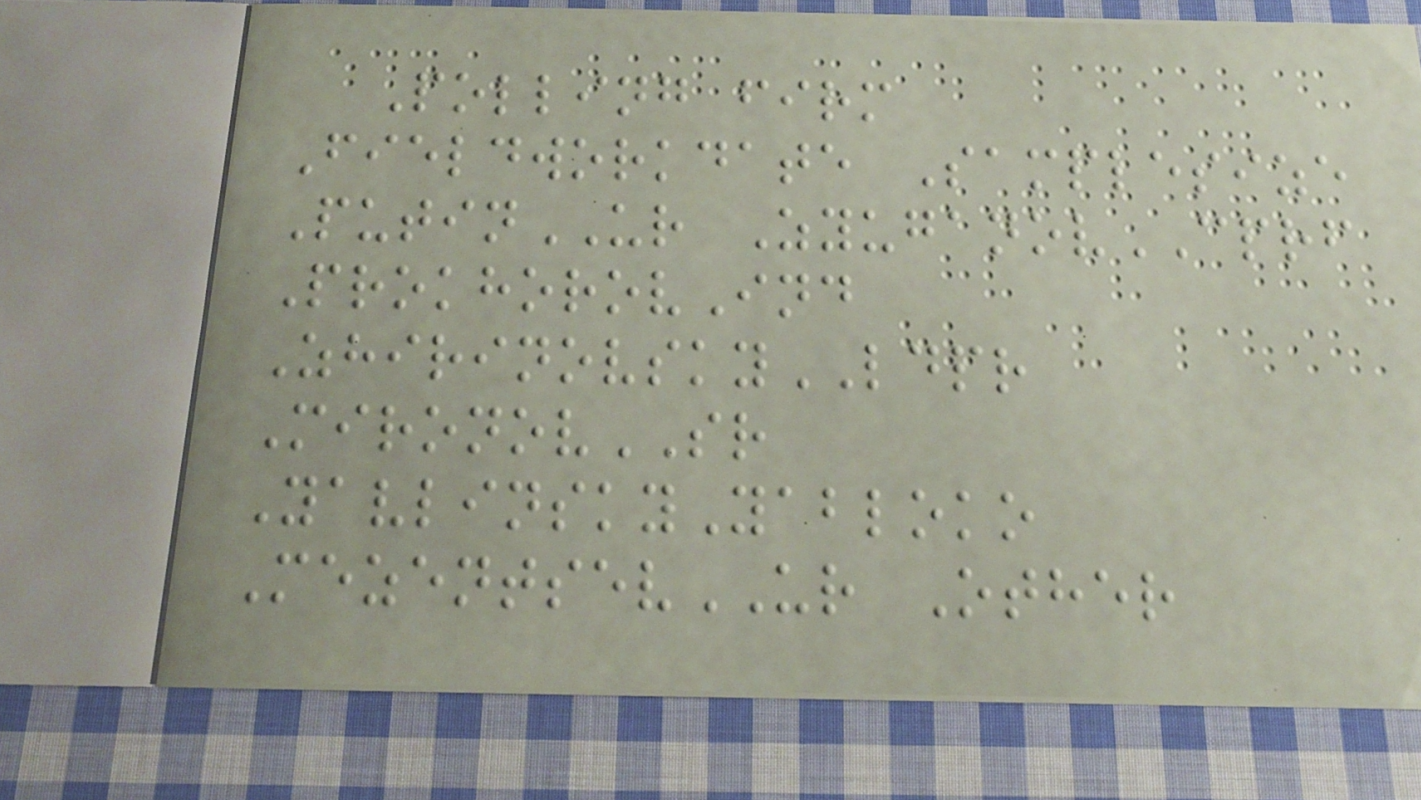Polling firm
Fieldworkdate Samplesize
PutinUR ZyuganovCPRF
ProkhorovInd
ZhirinovskyLDPR
MironovSR
YavlinskyYabloko
MezentsevUR Other
